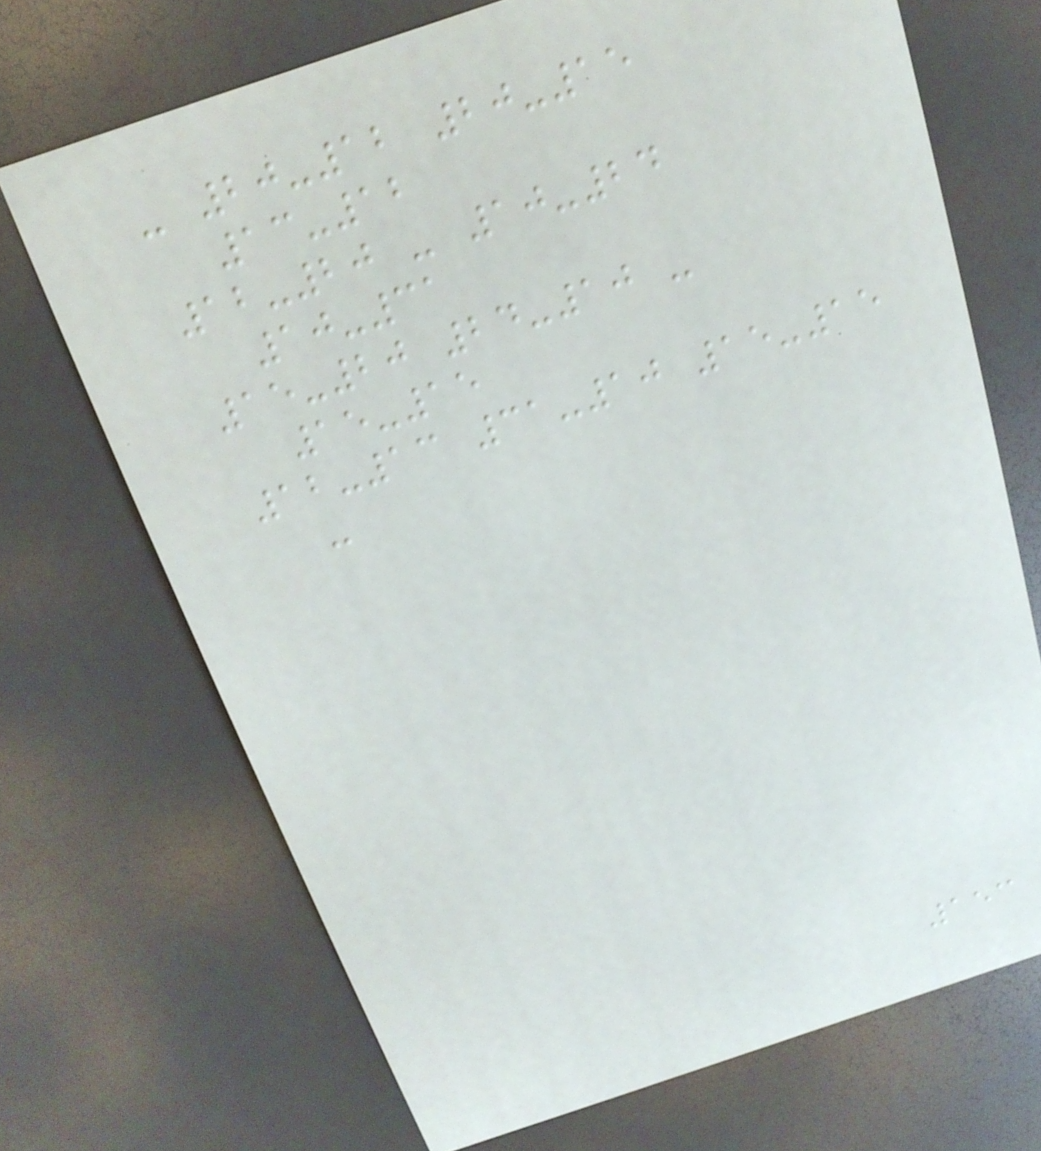- 20-12 20-15
13-12
12-20 - 10-24
10-31
15-20 24-10 -
15-15
12-13 31-10 15-15
-
153
